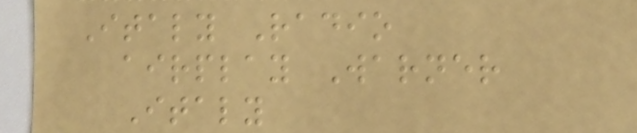Italy Radio
airplay Warner
Italy
